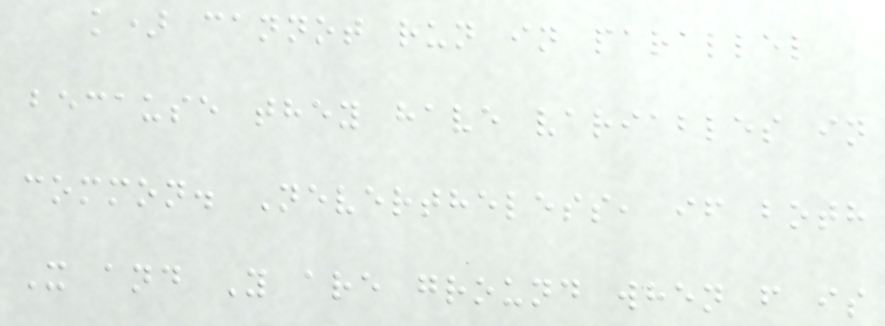k) cannot run in parallel
because they have variables in
common. Nevertheless, if both
X and Y are ground when f is
